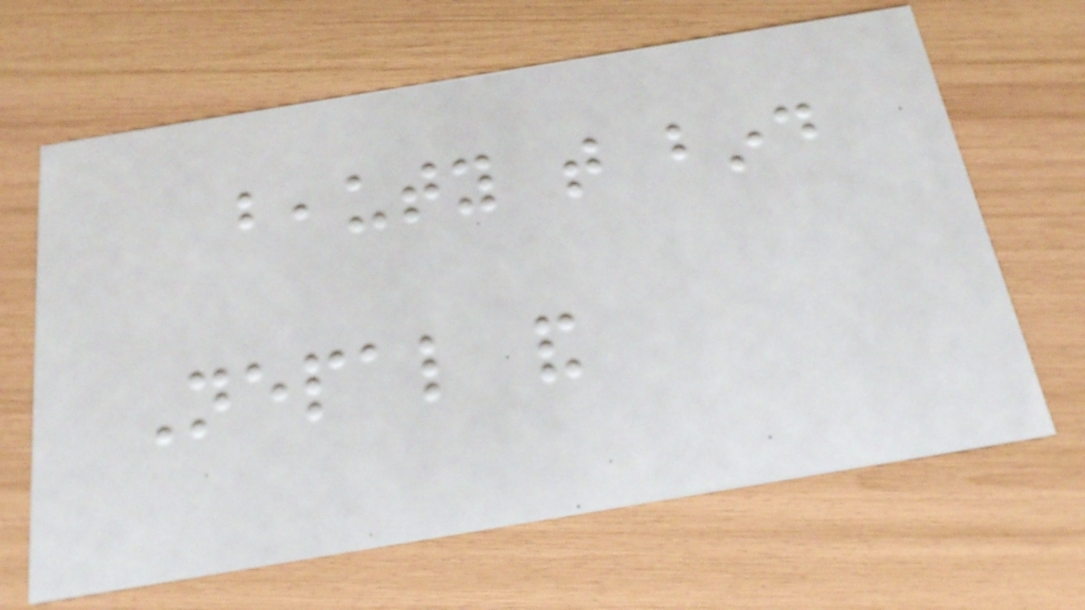beauty that bind
Nepal and
